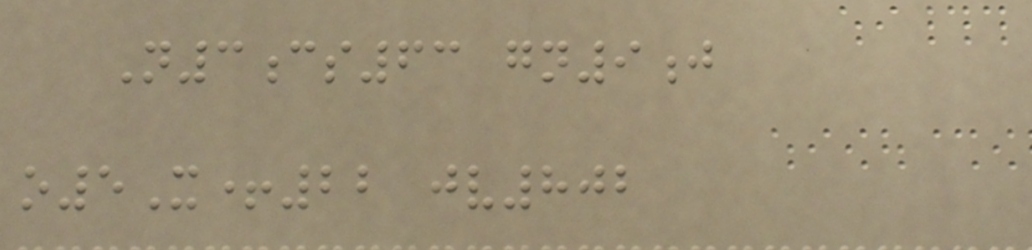N3cs63 gn9j
o5X+22 jv802
